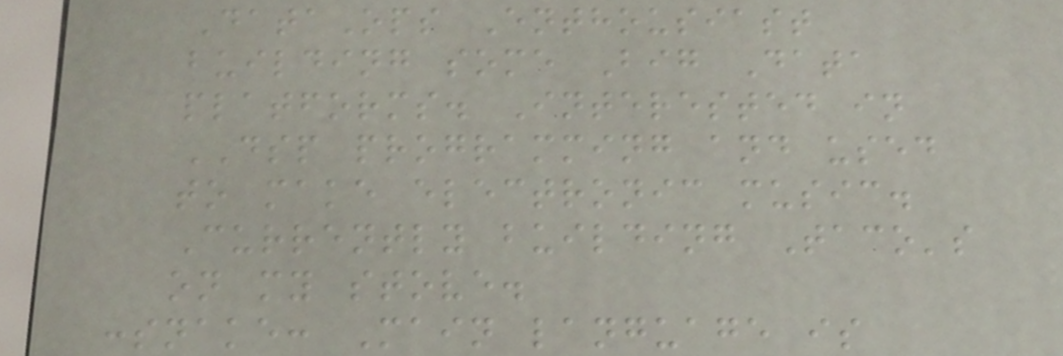DataOps Enthousiast
building some Big Data
platforms. Interested in
DSP programming and used
to make electronic music.
Currently building Taco's
on my stove.
:snake: Main language is
